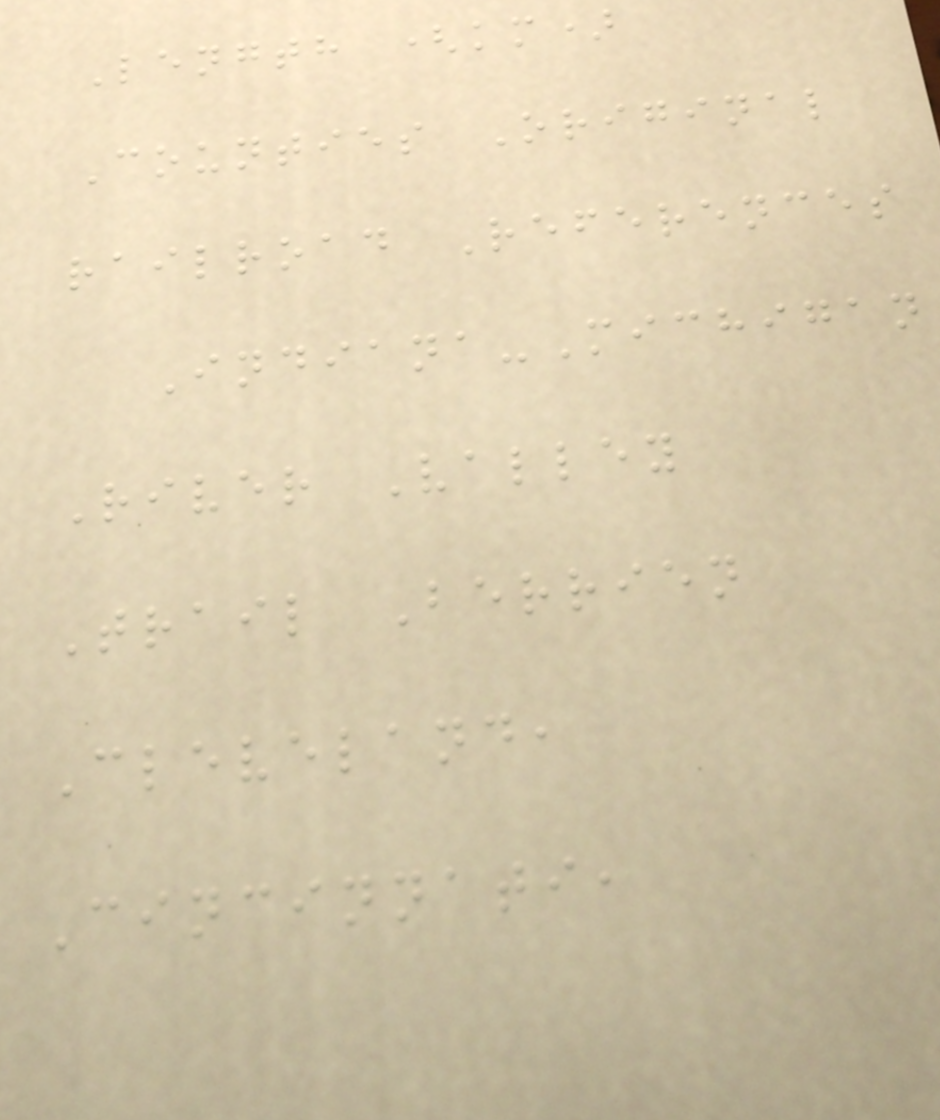Length (km)
Counties Original
railroad References
Indiana-Michigan
River Valley
Trail Berrien
Cleveland,
Cincinnati,
